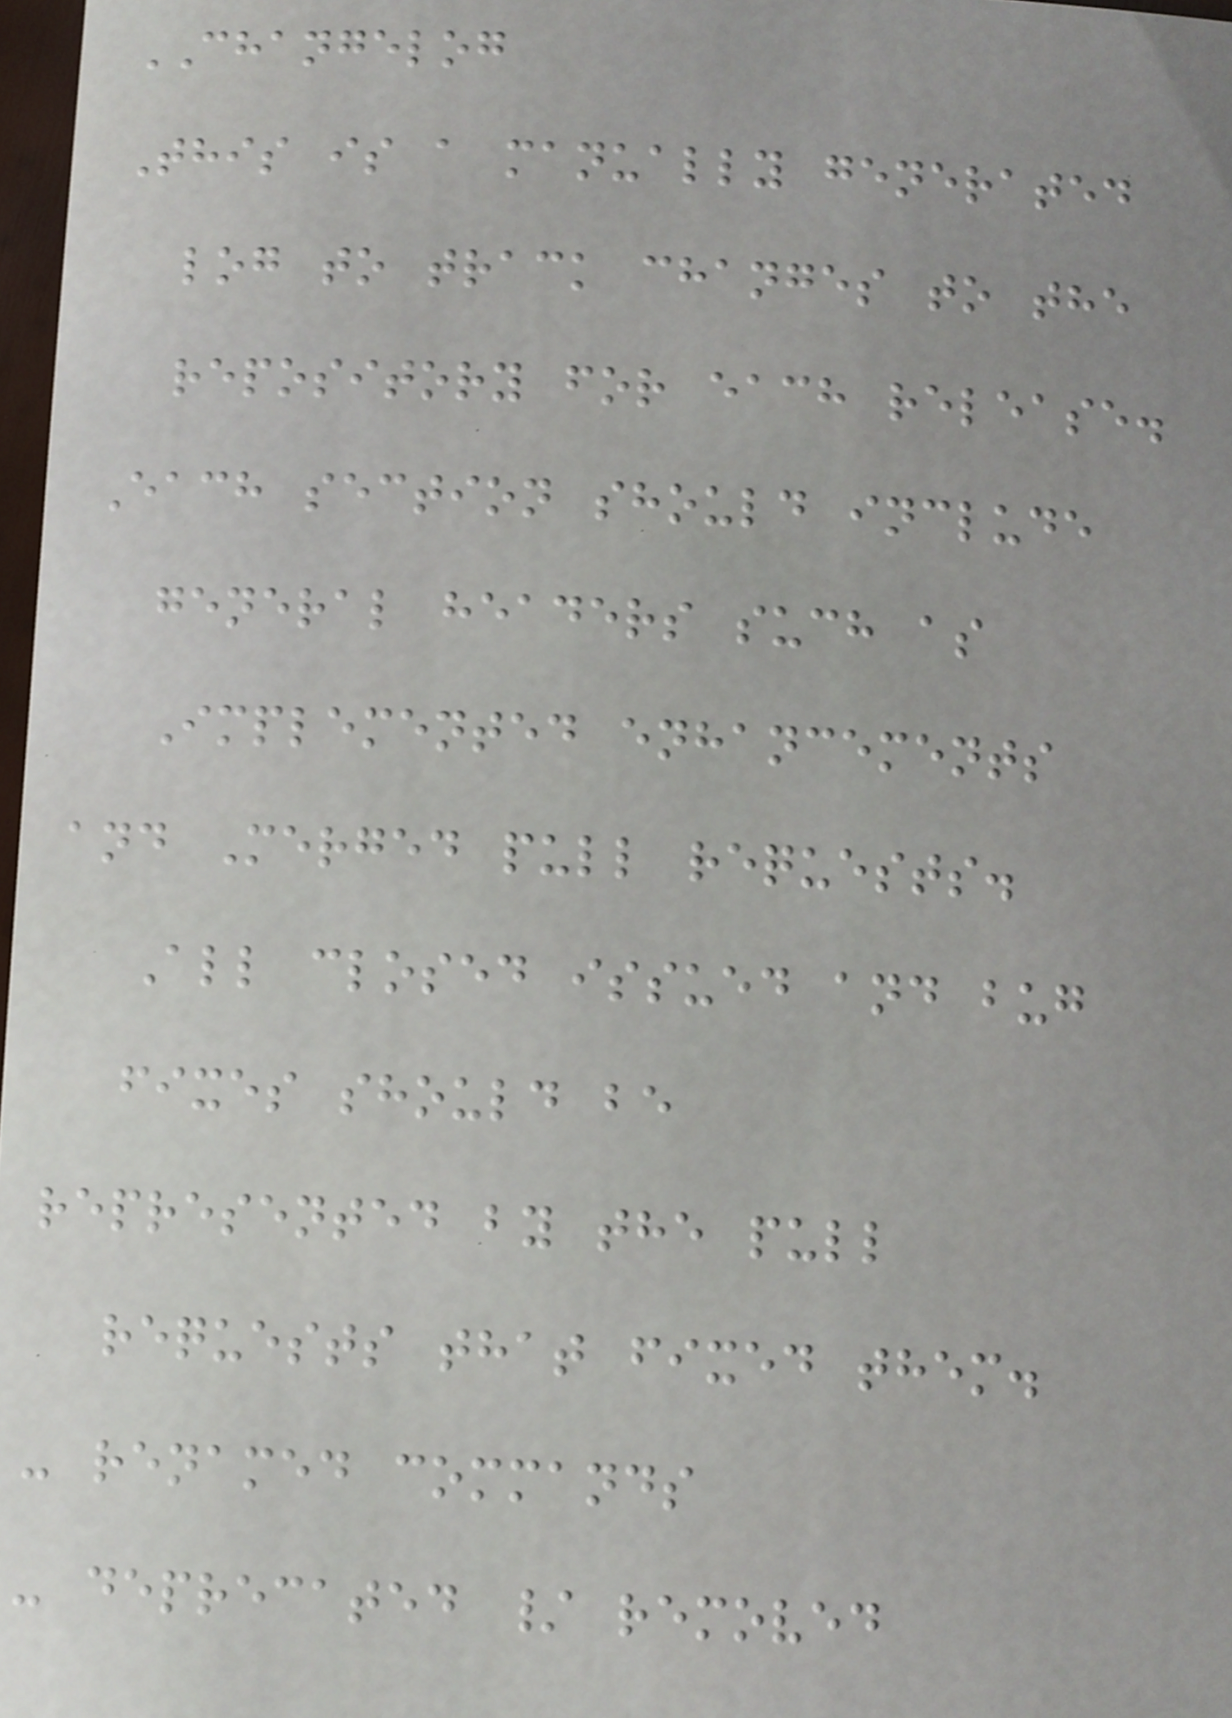CHANGELOG
This is a manually generated
log to track changes to the
repository for each release.
Each section should include
general headers such as
Implemented enhancements
and Merged pull requests.
All closed issued and bug
fixes should be
represented by the pull
requests that fixed them.
- renamed commands
- deprecated / removed
